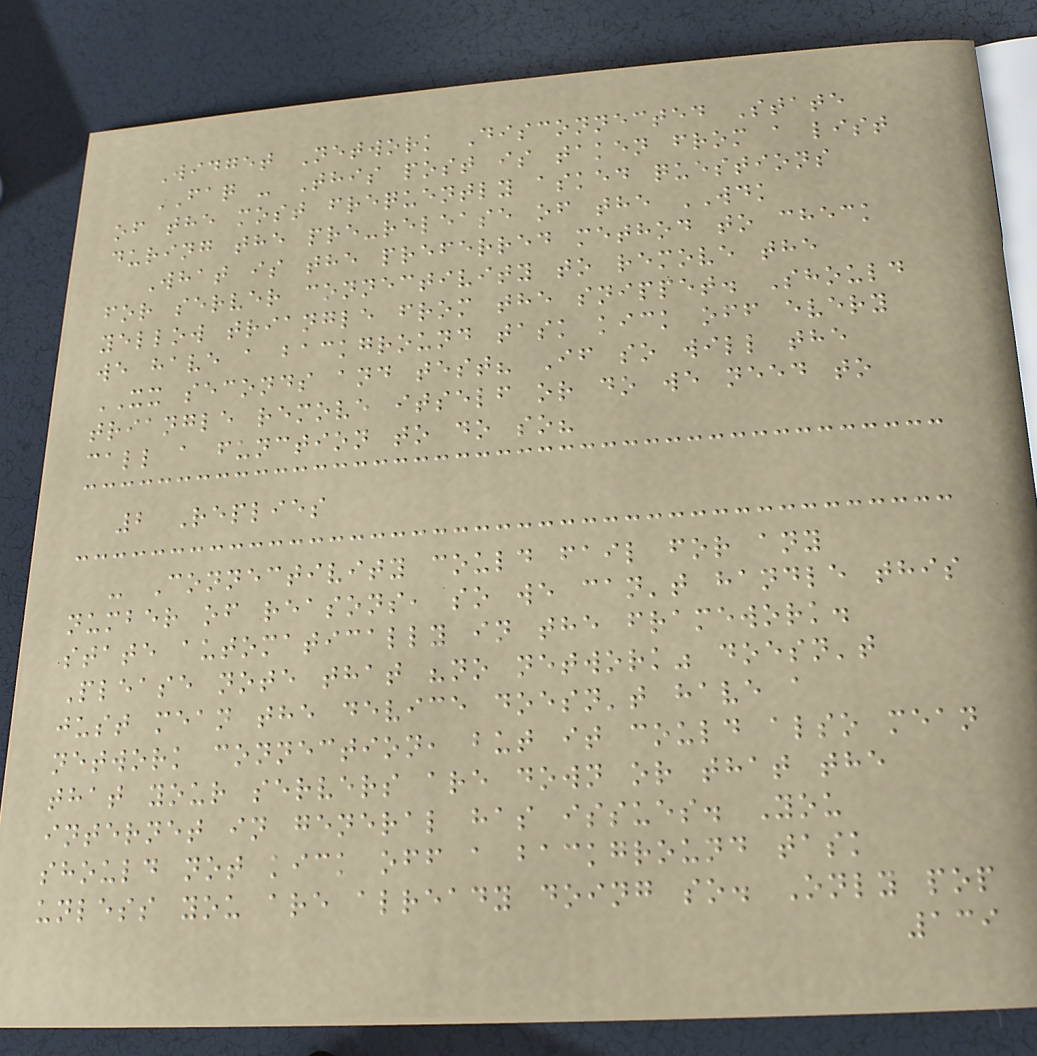Widget Network Disconnected State
FAQ - This post is taken from a list
of the most frequently asked questions
during the pre-release of the WDK
What is the preferred method to check
for server connectivity to remove the
yellow triangle from the snippet. Should
we have a background task kick off every
XX seconds and test? If so will the
triangle remove itself or do we need to
call a function to do so?
2 Replies
- Connectivity could fail for any
number of reasons, so we can't handle this
state automatically in the framework.
Please note that "no network" doesn't
just mean the device doesn't have a
network connection, but it could also mean
that your servers are down or that the
internet in general has issues. You
should not kick off a background task
unless you are already doing so. Only pop
139
